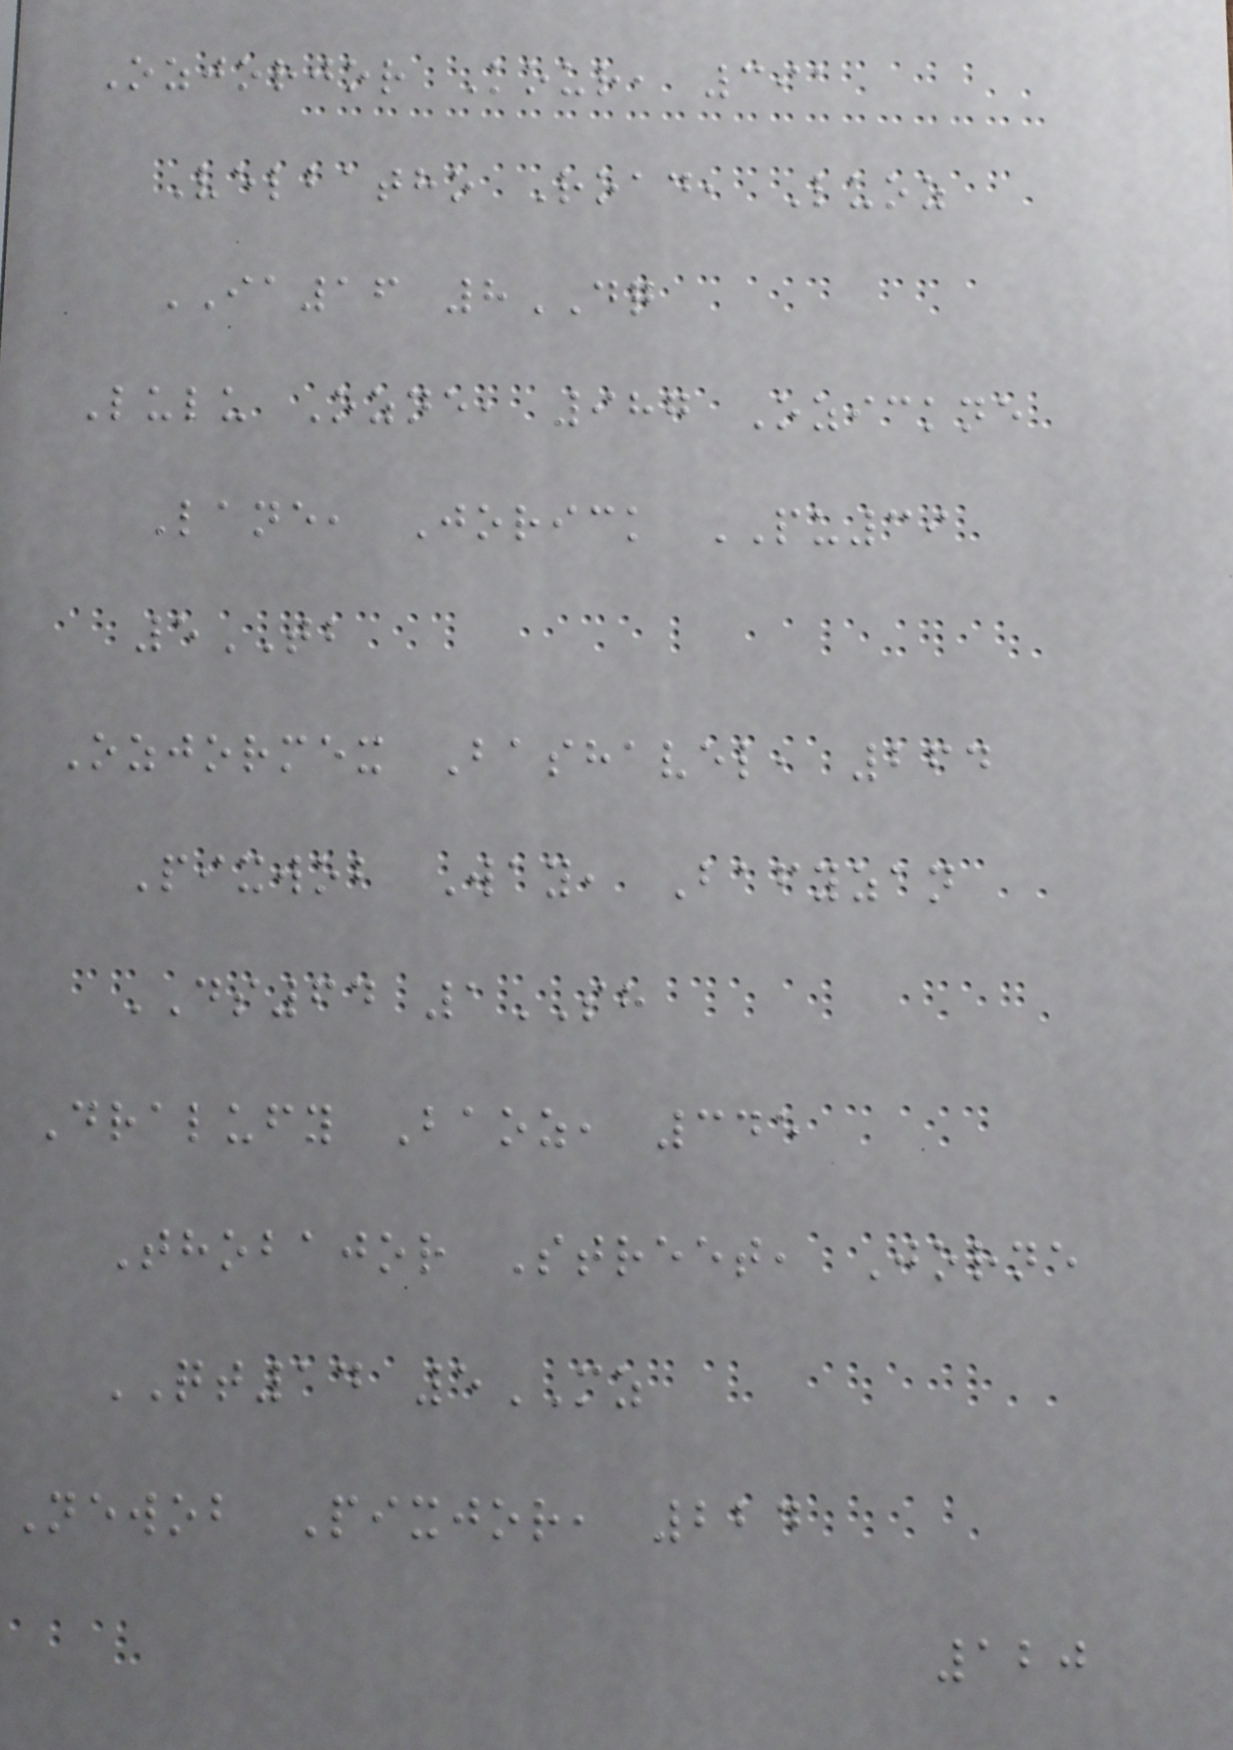Ozjorjor Kour, 391
Velbatho Road, Luoz
IA16 8DQ
Lulu Ozne, 987 Ozickne
Lane, Jorick PU39
5TB
Ozjormex Bashavel, 264
Pixwob Way, Bafyzan
DS64 1SH
Dralufy Baoz, 345
Thobajor Street, Jorne
QT14 5MZ
Newob Pixjor, 224
120
